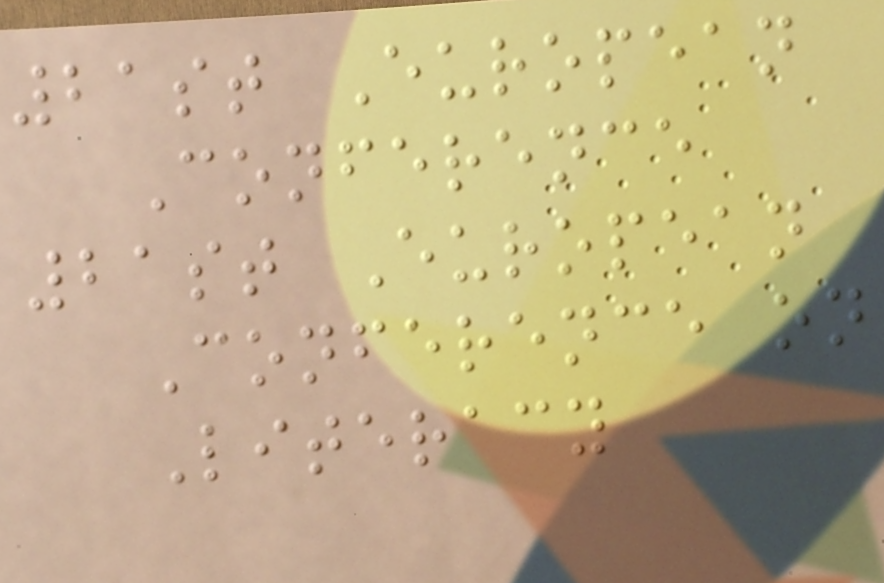21st European
Conference
21st European
Conference on
Literacy
